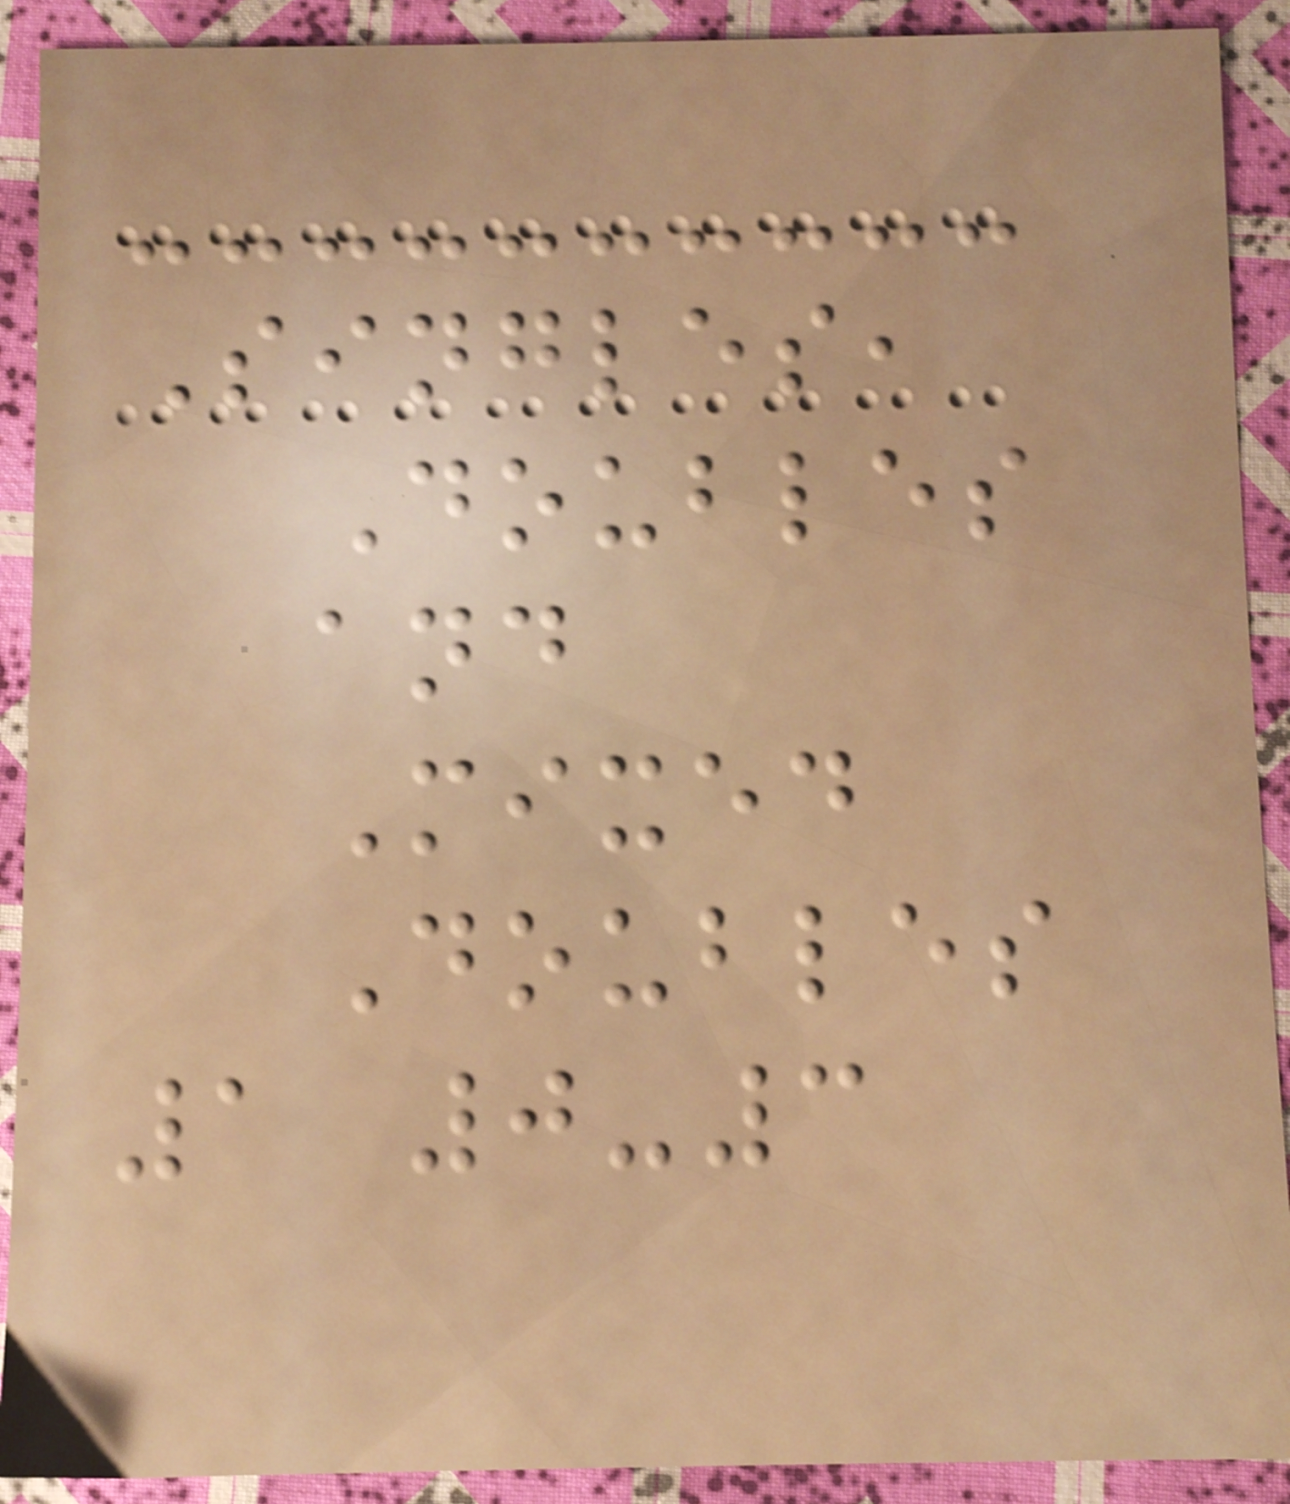Singles,
Doubles
and
Mixed
Doubles
1 0-3
